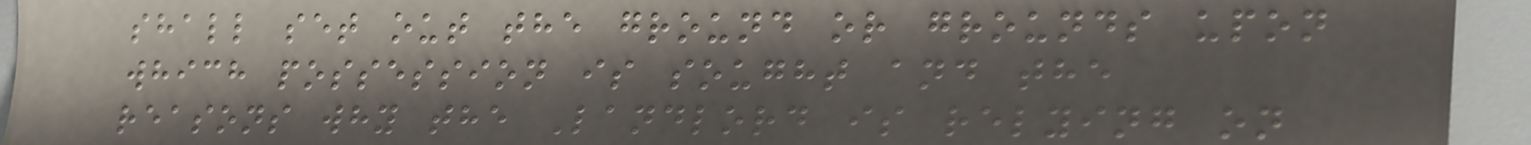shall set out the ground or grounds upon
which possession is sought and the
reasons why the Landlord is relying on
